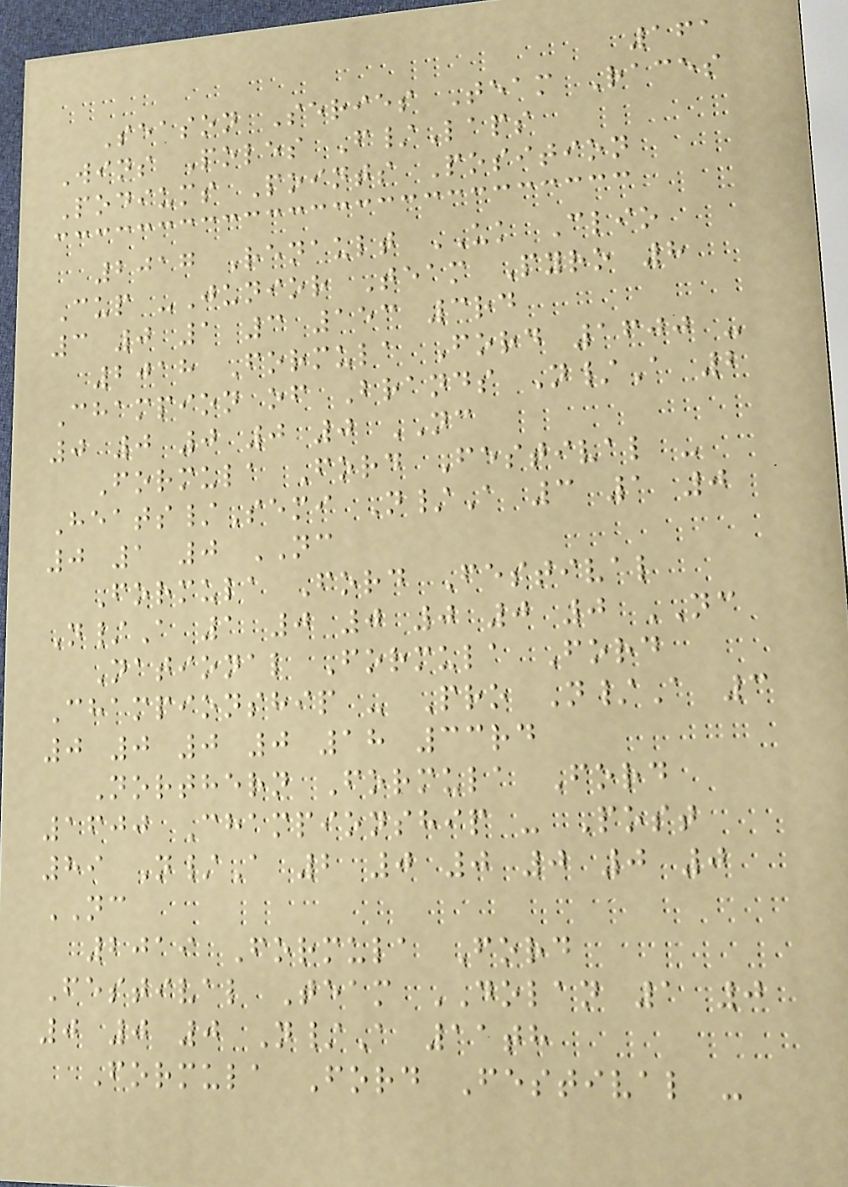161
Season Series Team Races
Wins Poles F/Laps
Podiums Points Position
2017 Renault UK Clio
Cup -Junior Team Pyro 8
3 0 1 3 153 3rd
2018 Formula Ford 1600 -
Champion of Brands N/A 2
0 0 0 0 0 NC
Formula Ford Festival -
Heats/Semi N/A 3 1 0
0 1 0 NC
Formula Ford Festival
N/A 1 0 0 0 0 0 NC
National Formula Ford
Championship - Pro N/A 3
0 0 0 0 18 33rd
Northern Formula Ford
1600 Championship - Post
89 N/A 2 0 0 0 0 0
NC
2019 Formula Ford
Festival Team DOLAN 1 0
0 0 0 N/A 11th
Formula Ford Festival -
